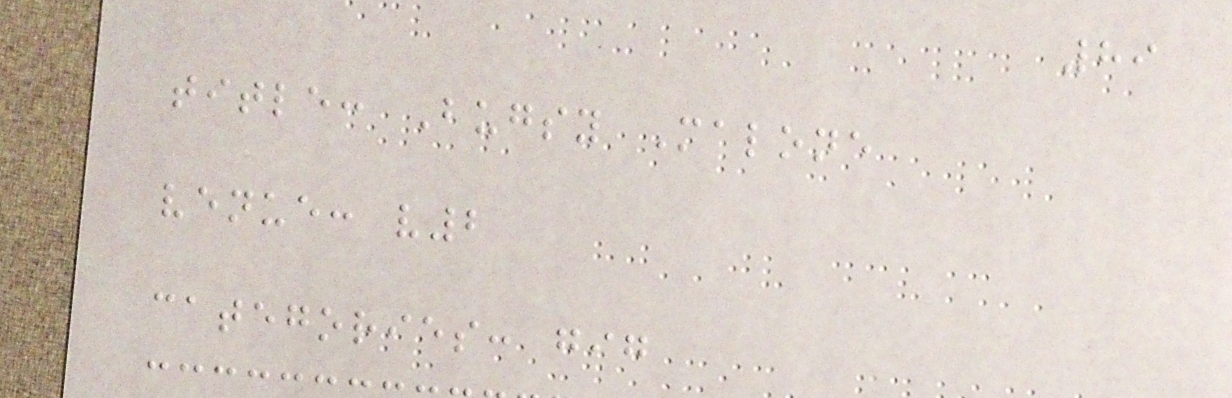89
title: Bugsy Malone
venue: v2
categories: gig
